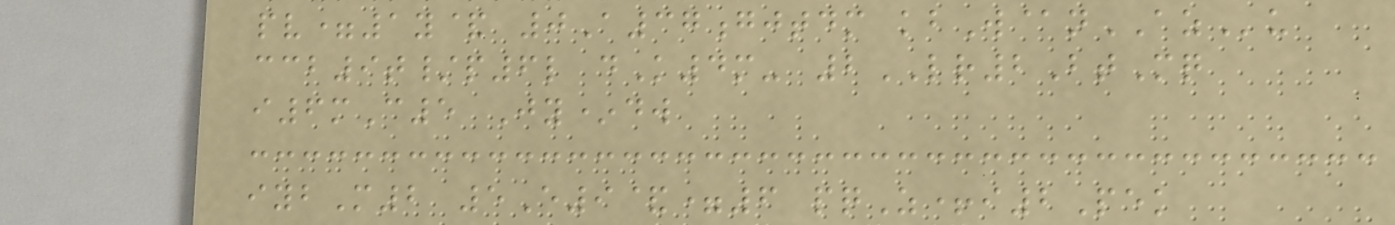pv=1y& 0A37gjtdm kbW@nAZu
ccb9t/p6l dK4m- 2LR2BtMq
i6mC5 Jy*dw
iybM2 5E9&=6 pqZ+i2Pek
